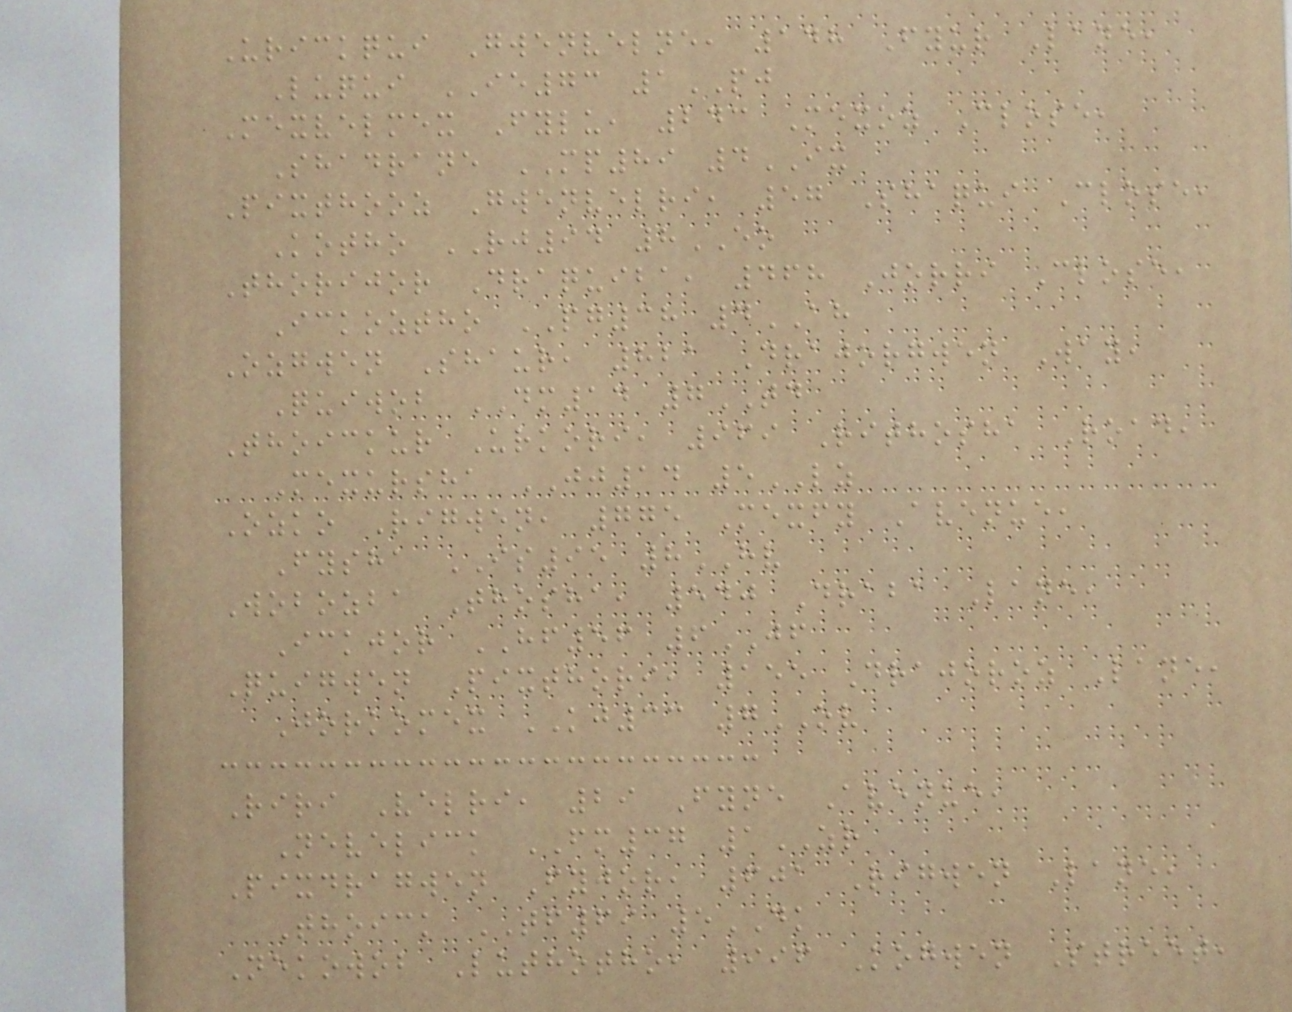Urickqui Gwenvelne, 148 Fyur Lane,
Luqui IE73 1PJ
Mexvelmex Fylu, 243 Mexoz Close,
Shadrane MP89 4IX
Pixthooz Gwenvelri, 57 Shaqui Close,
Kotho RJ94 8EO
Thorijor Draquiba, 468 Jorri Close,
Ickoztho PG38 4AH
Ozgwen Shaur, 821 Drajorgwen Way,
Quiwob DM14 7TD
Thoickur Urkori, 969 Rithosha Road,
Mexursha JJ14 5LZ
Ozko Rigwen, 775 Mexfy Avenue,
Fysha IS95 8HV
Wobozba Thosha, 540 Draba Lane,
Ickjor HF56 6JF
Quigwen Pixthori, 155 Drajoroz Lane,
Jorkomex KJ33 7OV
Riri Velri, 29 Fyne Avenue,
Nevelick FM37 1ZR
Pixdragwen Fyjor, 601 Rigwen Lane,
Thoick TF69 5DK
Nekowob Luthotho, 996 Kogwen Street,
